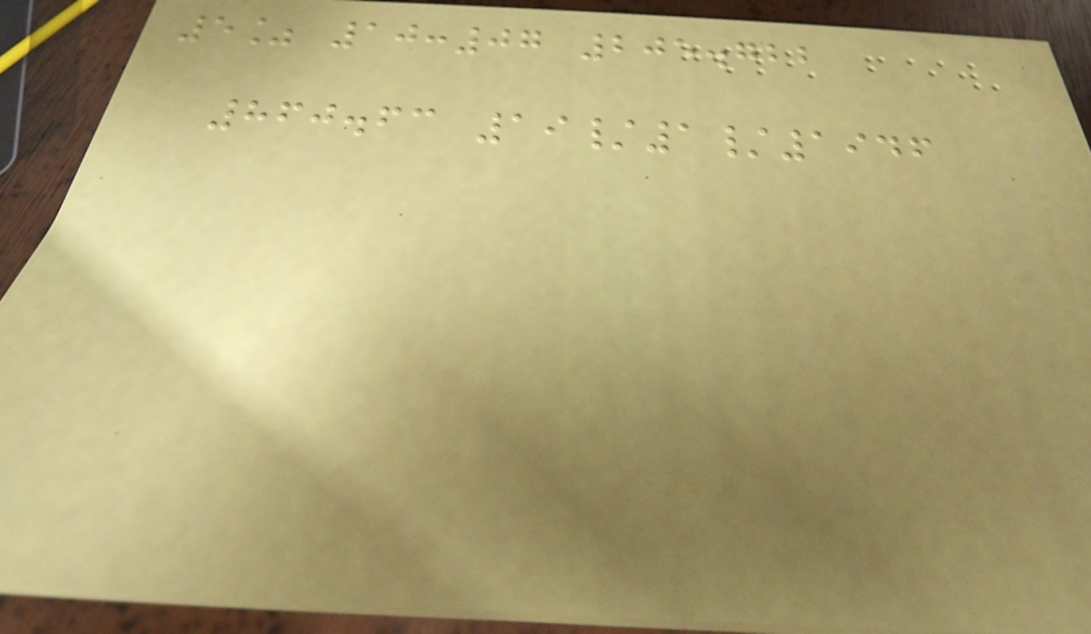5% 10:07 205.722
860.63 19/1/1946
